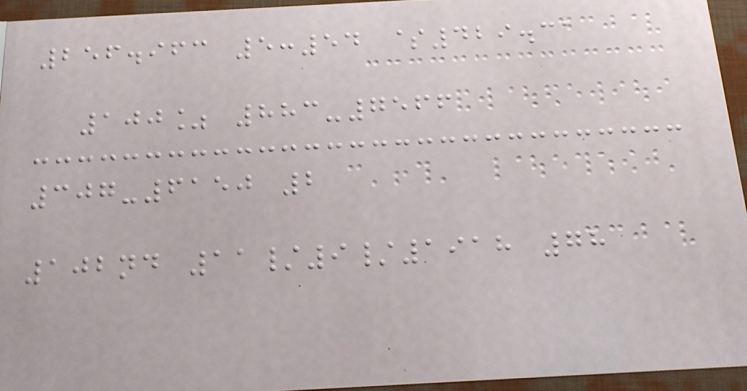256.963 5:54 $429.31
100% 883-7566
307-6150 2
102nd 11/9/1918 78
